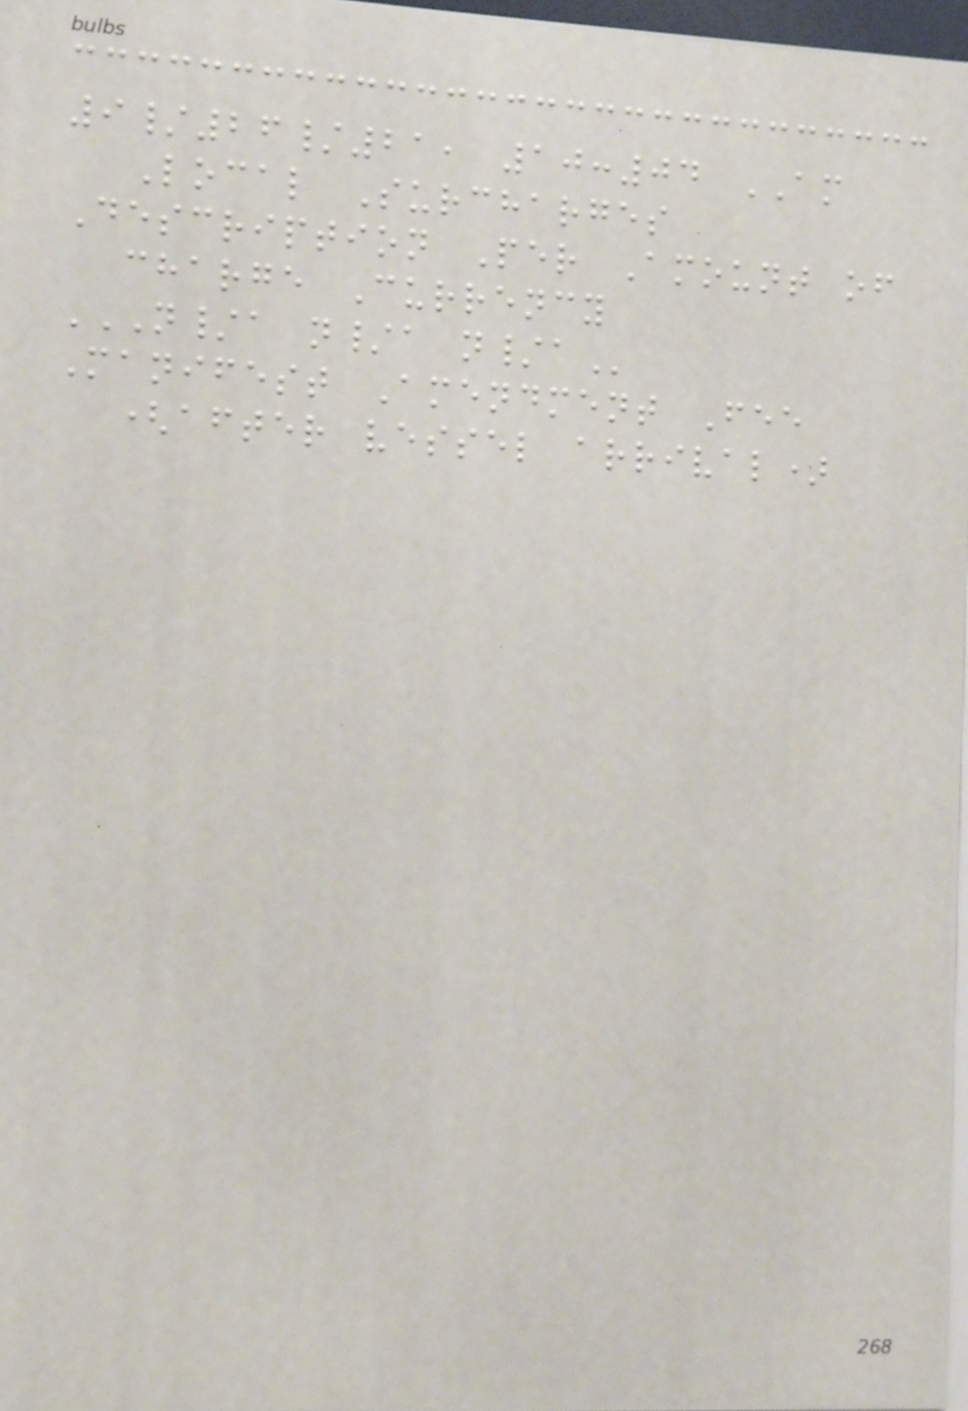9/26/21, 10:04 AM
Local Surcharges
Description Per Amount of
charge Currency
N/A N/A N/A
Manifest Amendment Fee
(after vessel arrival)
